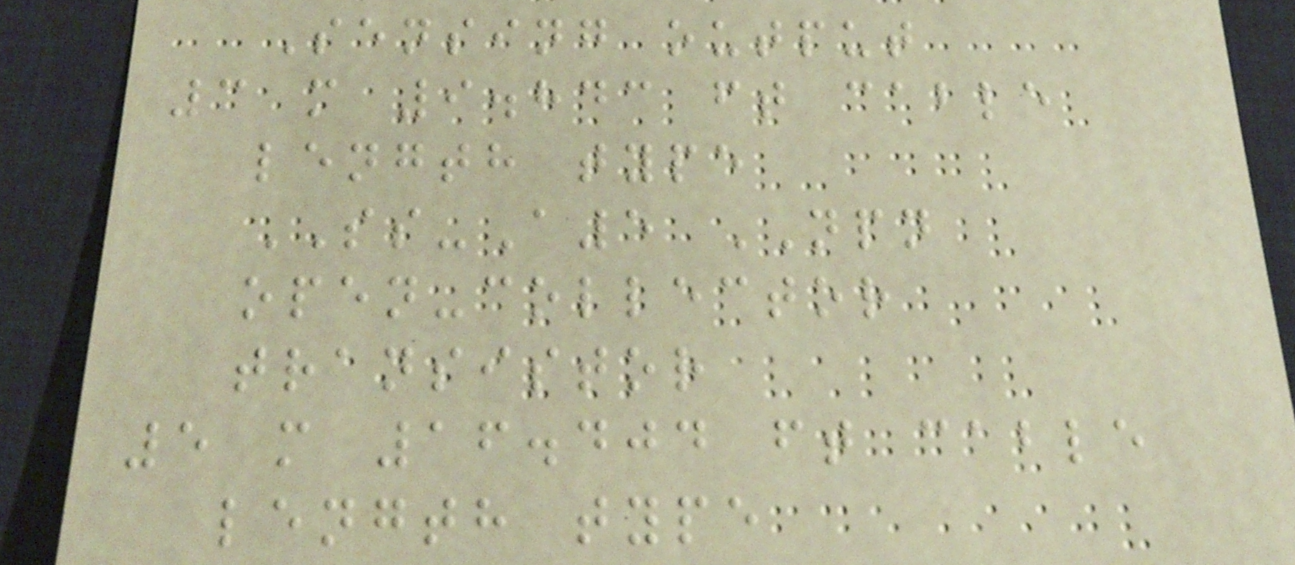Sensing output
3 m 9.843 ft cable
length type
SS-A5 NPN
open-collector
transistor
5 m 16.404 ft cable
length type
